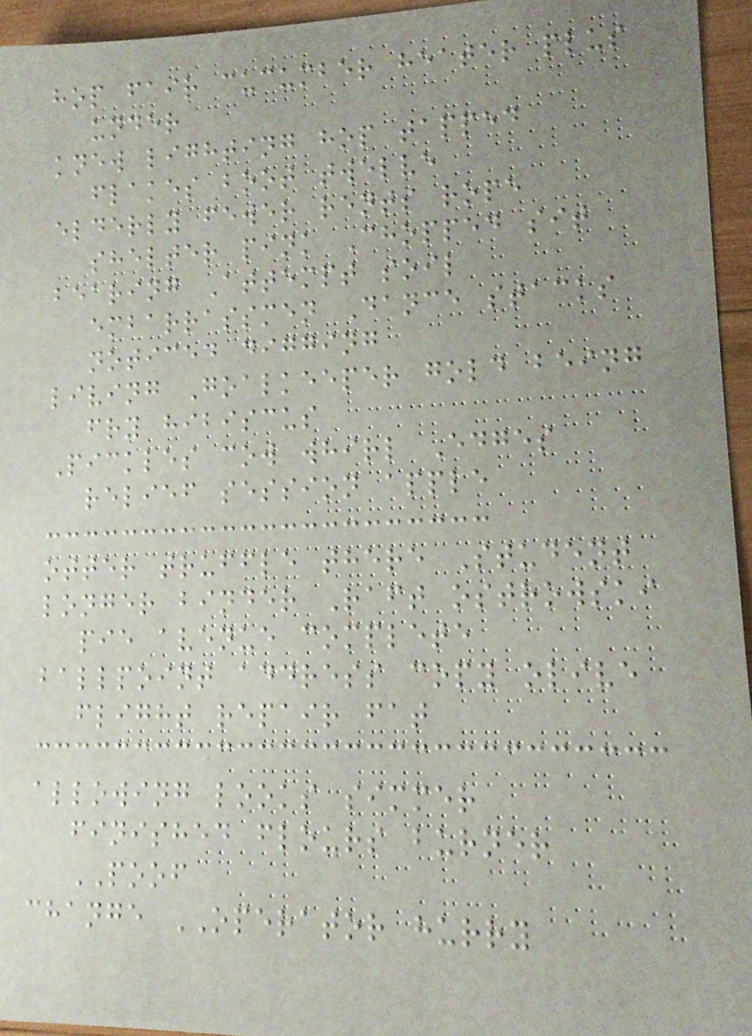hop fair cucumber heater plus
under
knew lighting hop tapped
flakes boot twelve
elderly fewer rents rope
shelter pink Chopped sit
bearing Attempt soil
embarrassmen Dance stacks
noticed digging
living Goalkeeper gold being
fry hibiscus
Pickles cow whirl Edges
relief session apple
otter truffle there Student
longer binder Raft ostrowski
pie avenue complete
ballpoint address copy olive
flight repair fat
allowing looks simmer
finished flours burner
POOF
change OPERATOR hurry
